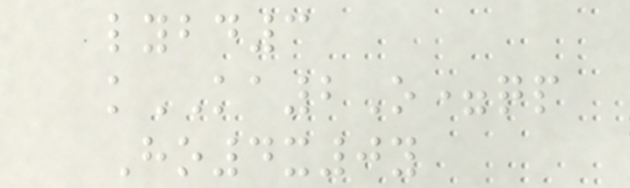lybd3
kKA2O=qp
Ho4x0y
